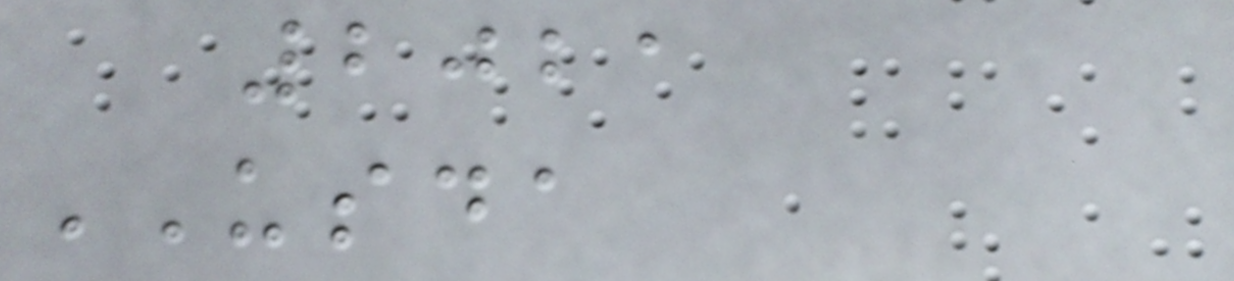2021
USDA
